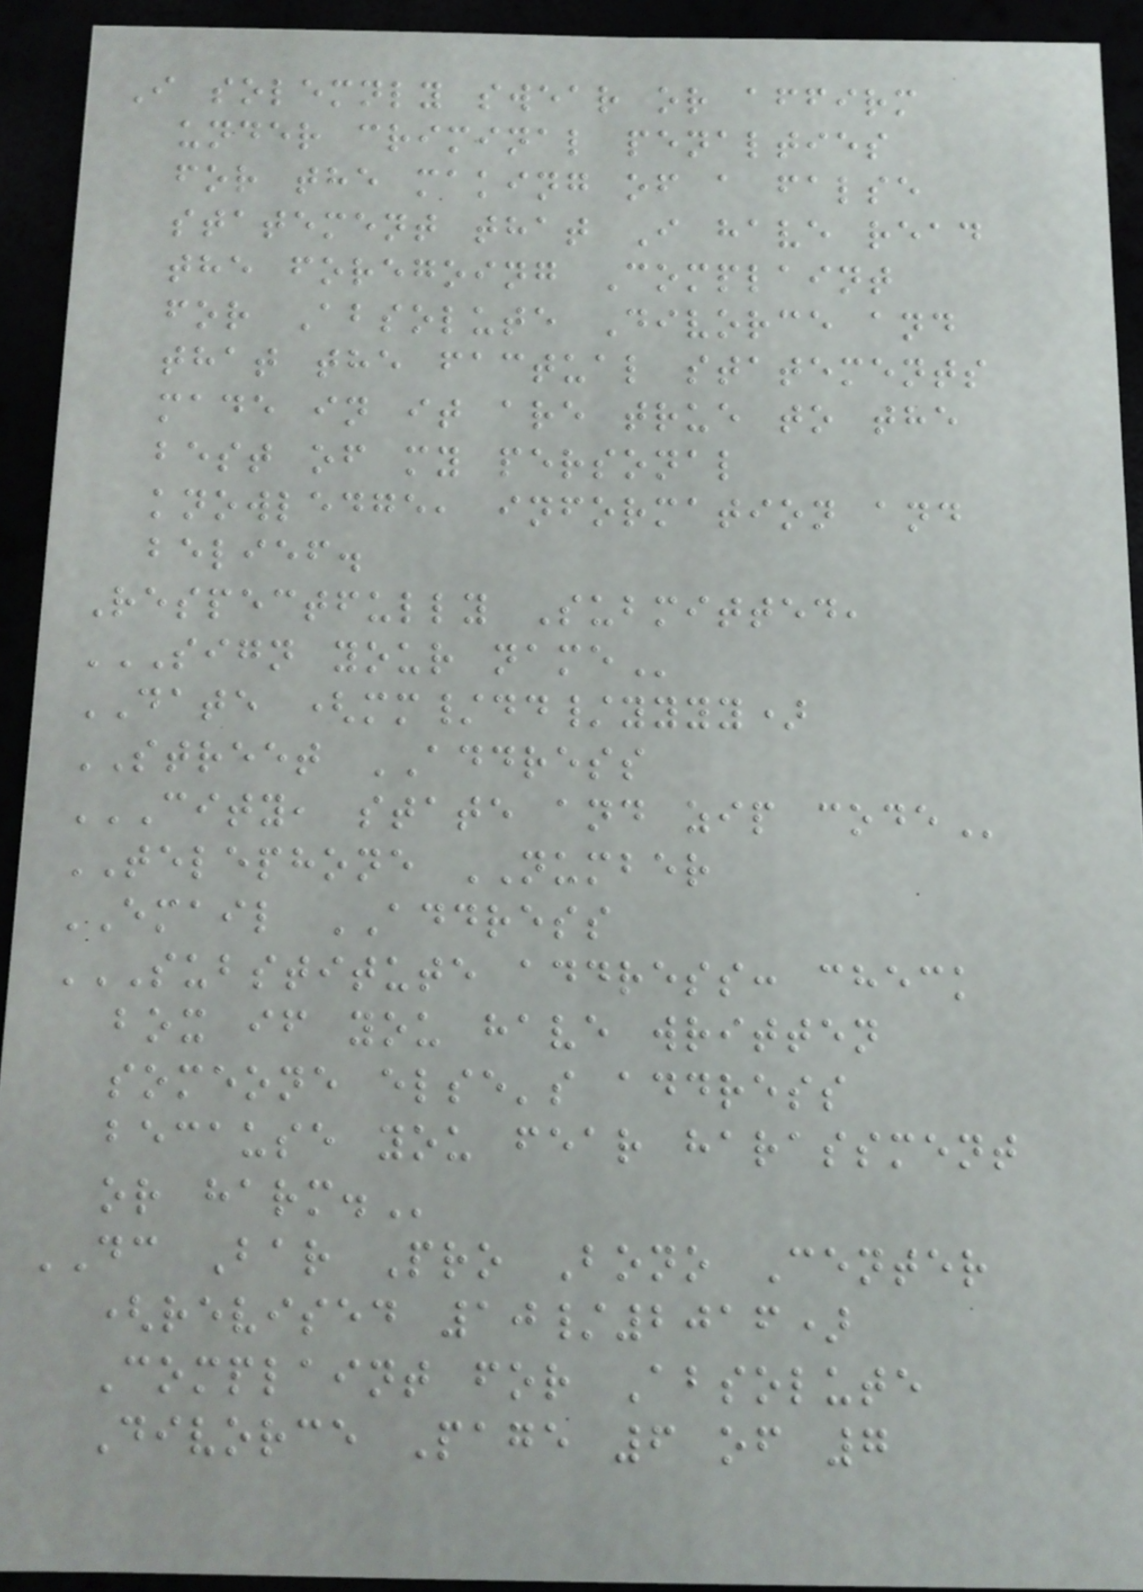I solemnly swear or affirm
under criminal penalties
for the making of a false
statement that I have read
the foregoing Complaint
for Absolute Divorce and
that the factual statements
made in it are true to the
best of my personal
knowledge, information and
belief.
Respectfully Submitted,
SIGN YOUR NAME
DATE (mm/dd/yyyy)
STREET ADDRESS
CITY, STATE AND ZIP CODE
TELEPHONE NUMBER
EMAIL ADDRESS
SUBSTITUTE ADDRESS: CHECK
BOX IF YOU HAVE WRITTEN
SOMEONE ELSE'S ADDRESS
BECAUSE YOU FEAR HARASSMENT
OR HARM.
DC Bar Pro Bono Center
(revised 10/2016)
Complaint for Absolute
Divorce Page 6 of 7
